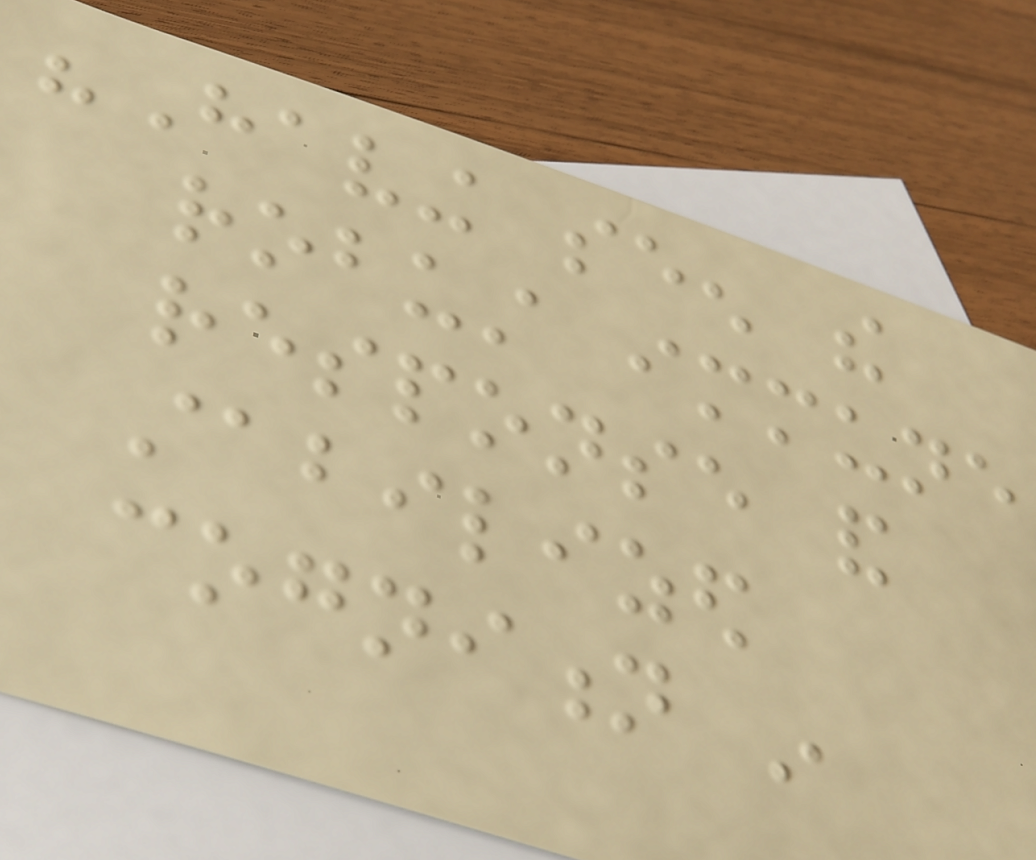"Having seen the
robust immune
response and
stabilized
cognition in
